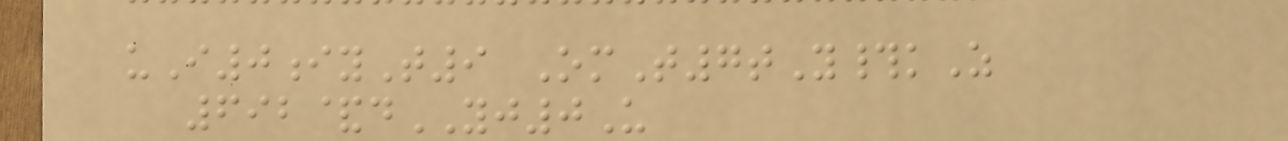uI0iyT9 OmT7tY#kZ
692&dYJ0U
